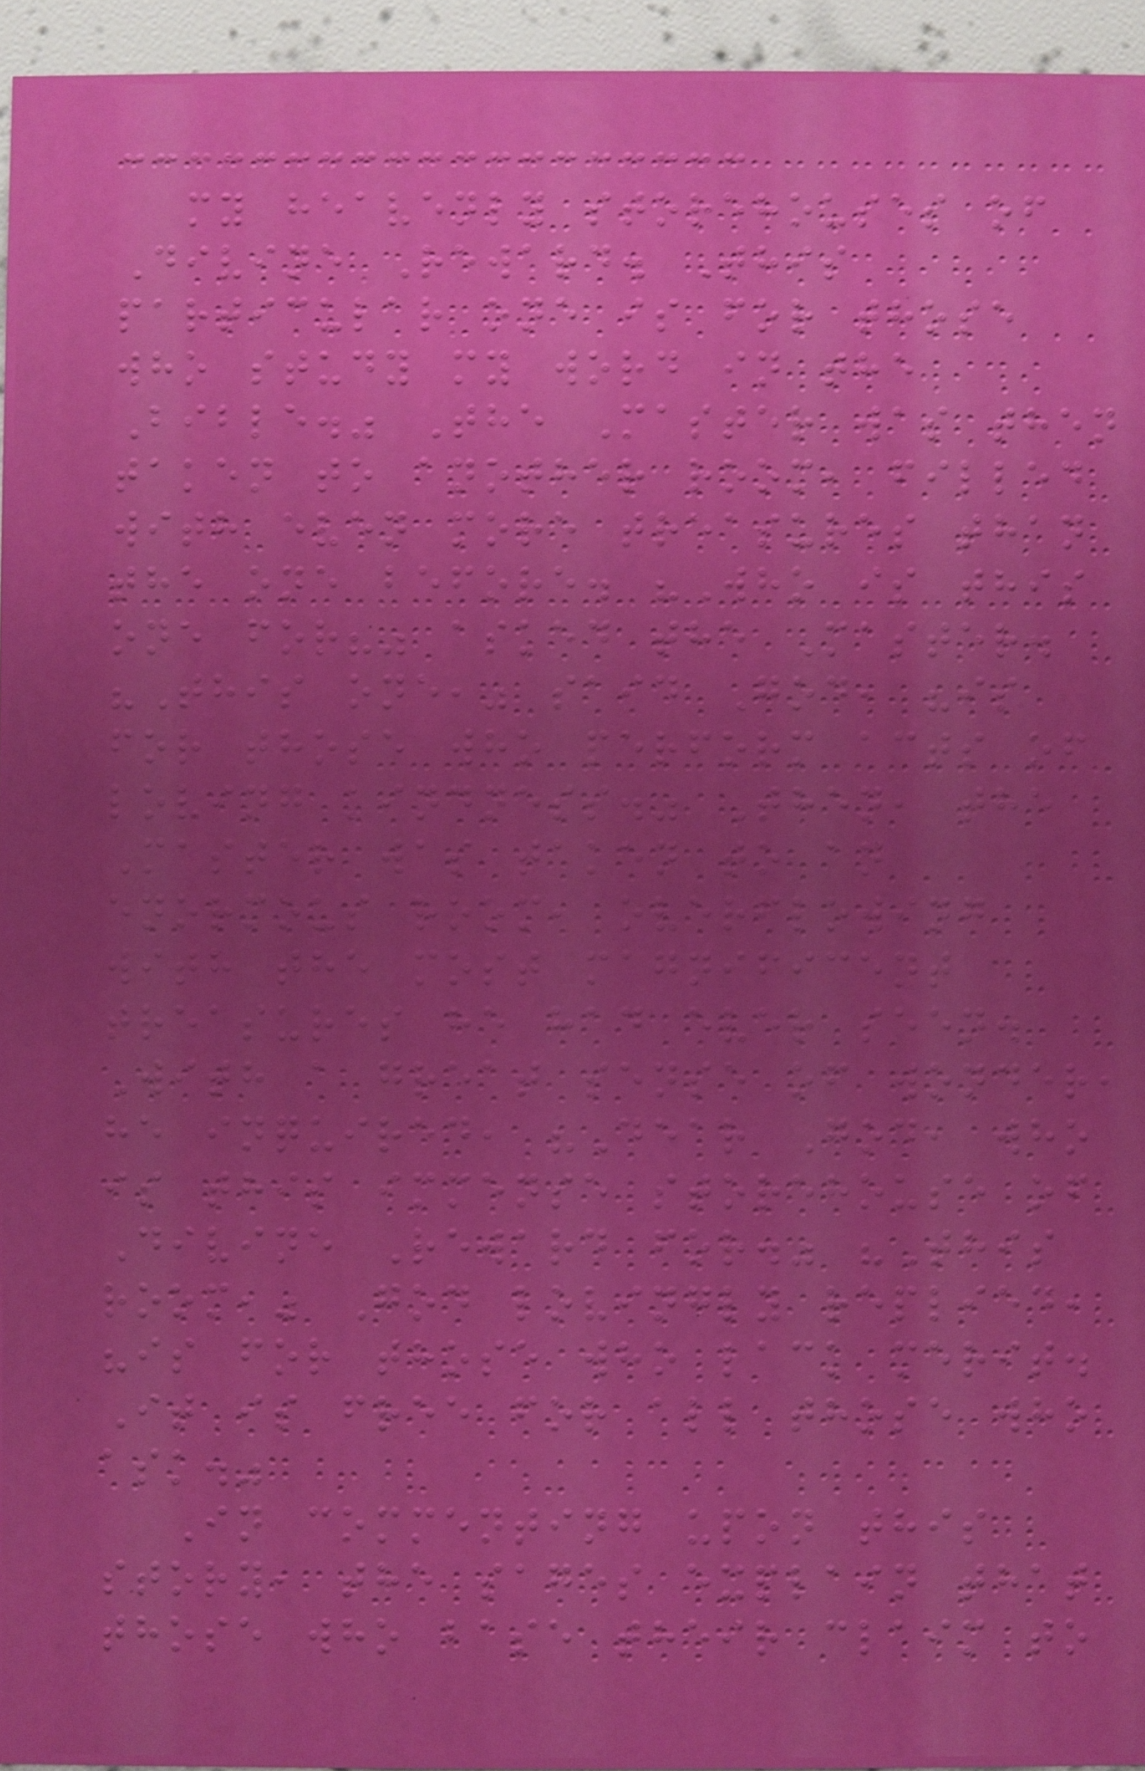my heavenly storehouses of
Divine Reward. This
particular one is for those
who study my word in the
Bible." The Master was then
taken to another room, filled
with even more treasures than
the one before. "Who is this
one for?" asked the Master.
"This one," said God, "is
for those who perform acts of
loving kindness." Then, the
Master was taken to an
enormous room, overflowing
with the most magnificent
treasures he had ever seen.
With a great sense of wonder,
he inquired, "Dear God, who
is this immense storehouse of
Divine Reward for." "This
room," God lovingly replied,
"is for those who lack merit.
It is free for all those who
ask."
In commenting upon this
story, the sages explain that
those who base their claim to
